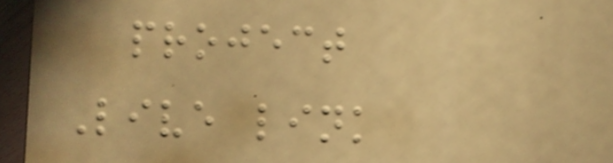project
Live link
